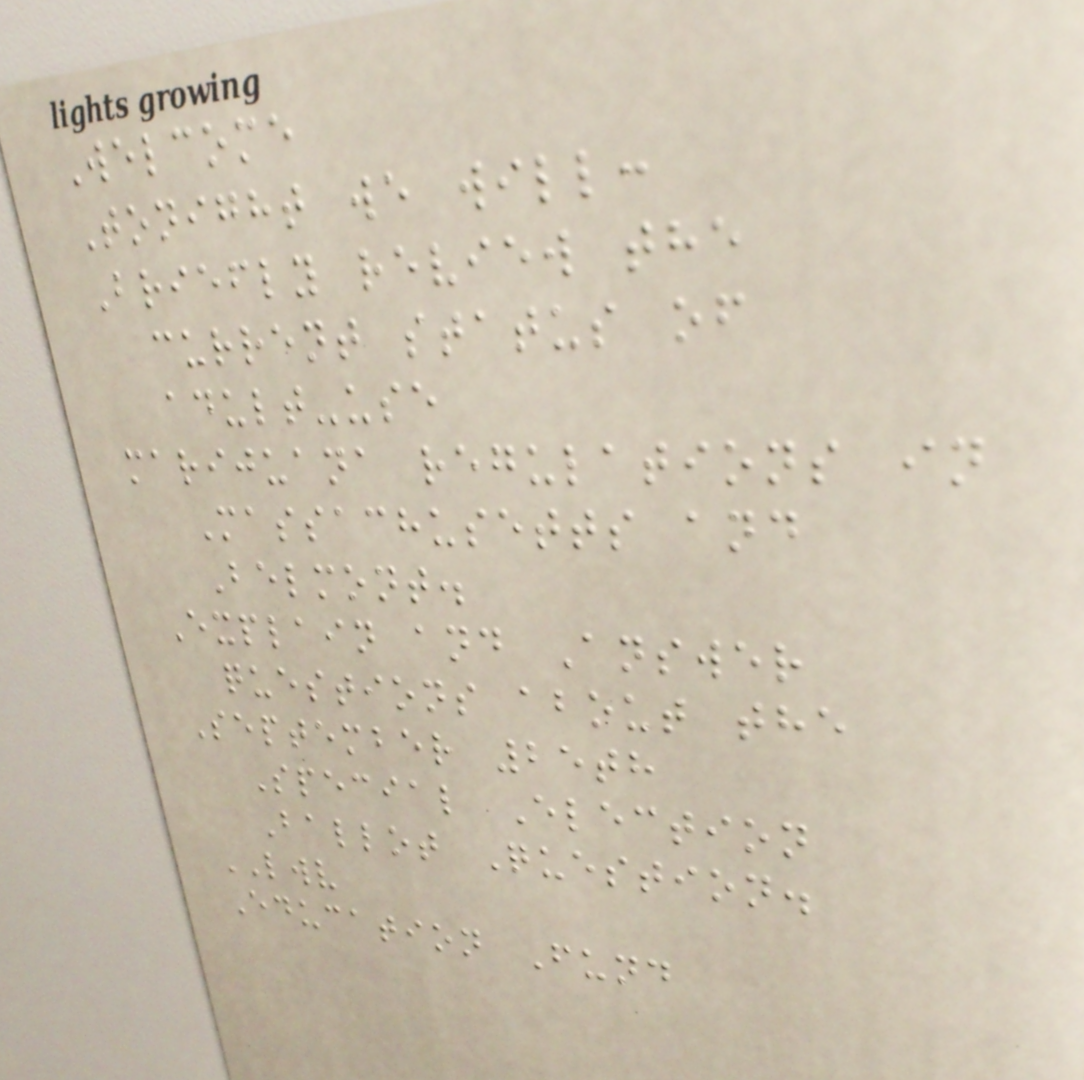Welcome
Tonight we will:
Briefly review the
current status of
adult-use
marijuana regulations in
Massachusetts and
Belmont.
Explain and Answer
questions about the
September 25th
Special Election
Ballot Question.
LWV
Education Fund
